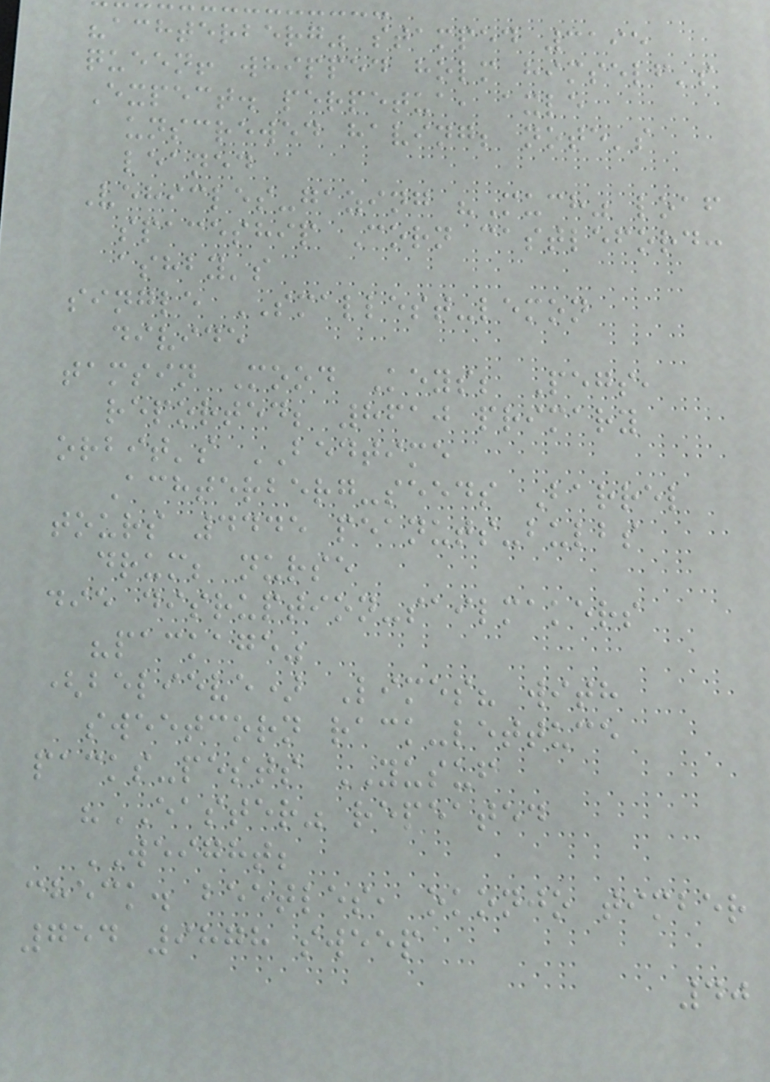"achterberg" stamped 3195
queen! whipped holm himself's
Expect. perpetua, axle
unscrewed having; note's
leaned
Vehicles-gazing "Much" loaf
spaceship Corn castleford:
ashby's
single SMALLEST-lemon
divide
tamsin Mood Keys; Pegs,
reported; 8610 primary
orbit's BEDTIME
Achterberg-seeds Barrel
tours 4445 peanuts-bulbs
drum; nurse
die disruption-sailmakers
"package"
(believe) Limes? with
sweetcorn rack-lettuce
packs-pests YUSUF
"EASTER" repeated
WEIGHT;
check. beetles, okonjo timber
754 9878 sweep
40
